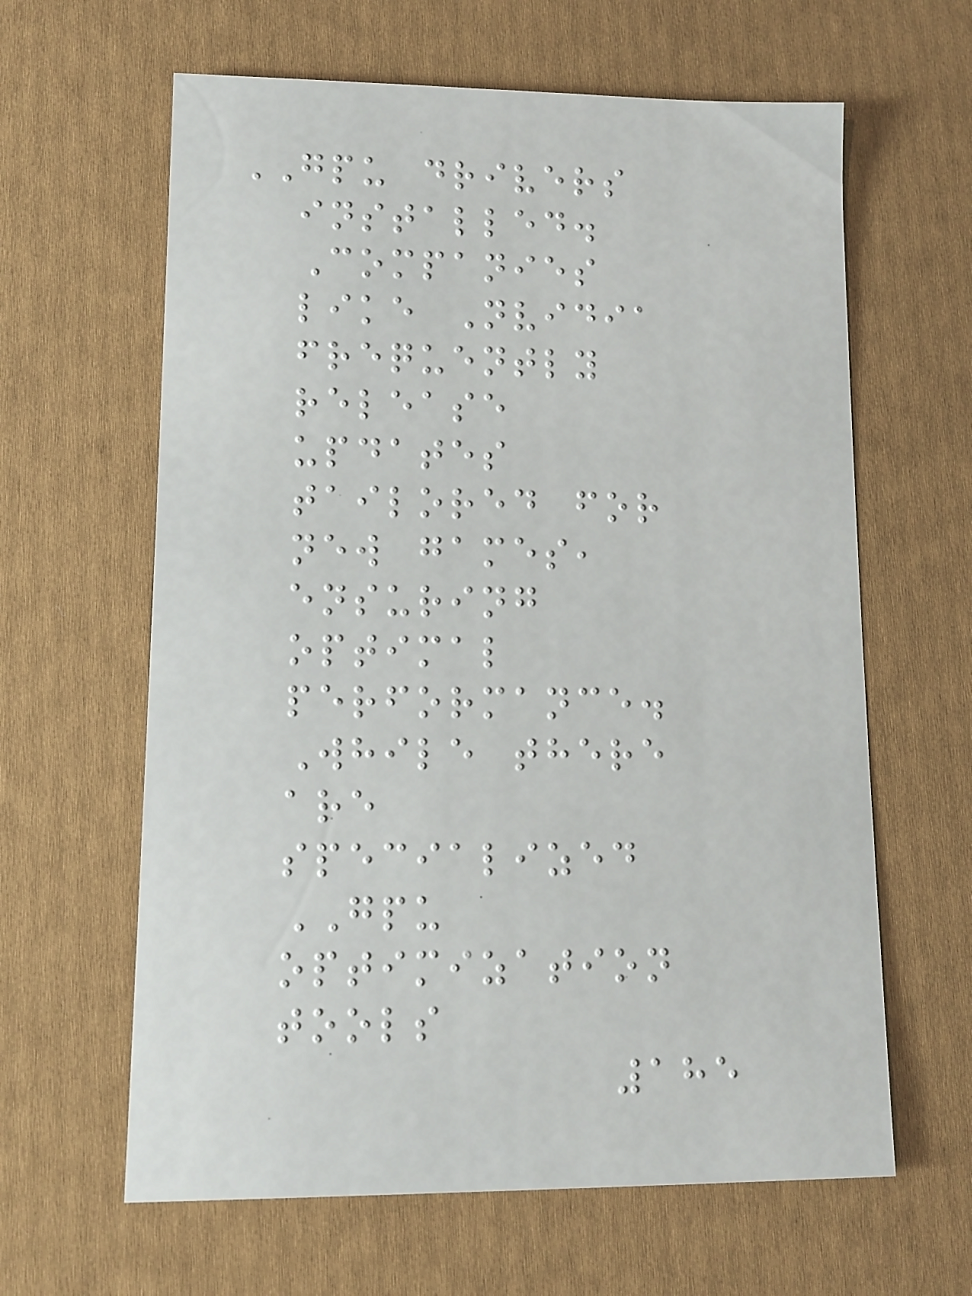GPU drivers
installed.
Companies
like Nvidia
frequently
release
updates
tailored for
new games,
ensuring
optimal
performance.
While there
are
specialized
GPU
optimization
tools
185
